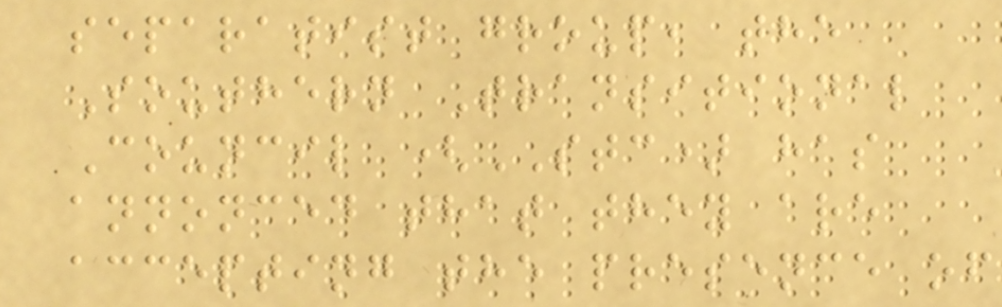separatist group, the
Southern Transitional
Council (STC) has
annonced that they are
accepting the presence of
